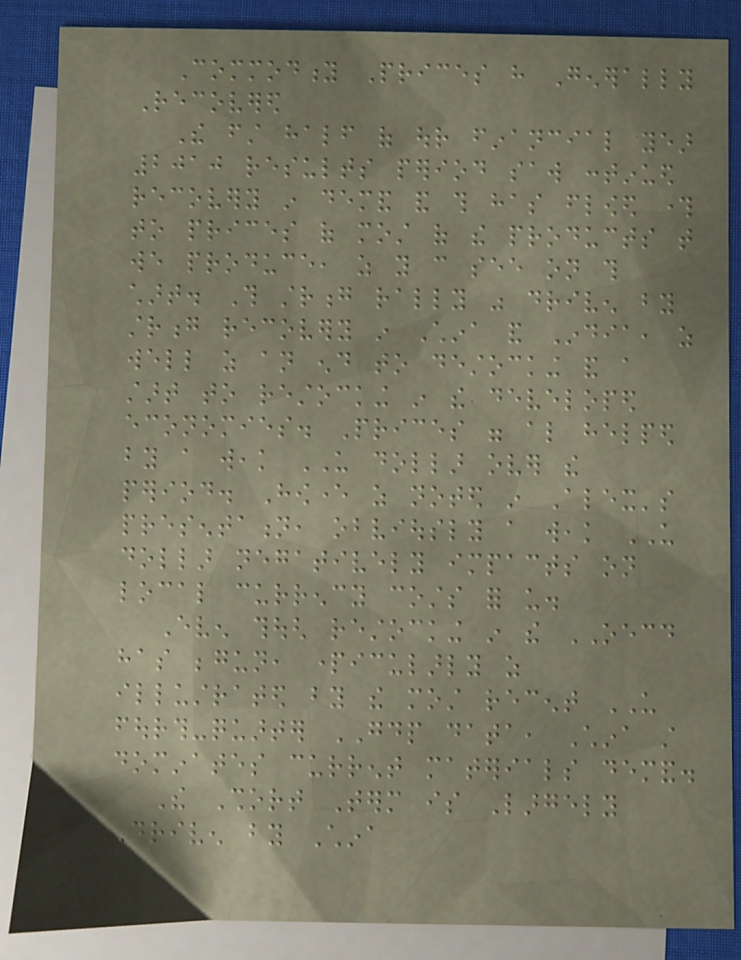Commodity Prices have Generally
Recovered
The first half of our financial year
2010 results period saw continued
recovery in demand and this has flowed through
to prices of most of the products that
we produce, as you can see on this
chart. This strong rally was driven by
strong recovery in China and India, as
well as an end to destocking and a
start to restocking in the developed
economies. Prices were also helped
by a weak US dollar over the
period. However as noted in Alex's
presentation, obviously a weak US
dollar negatively impacts on
local currency costs for us.
Even though restocking in the OECD
has begun, particularly as
illustrated by the most recent US
fourth-quarter GDP data, China still
dominates current materials demand.
The Short Term is Largely
Driven by China
